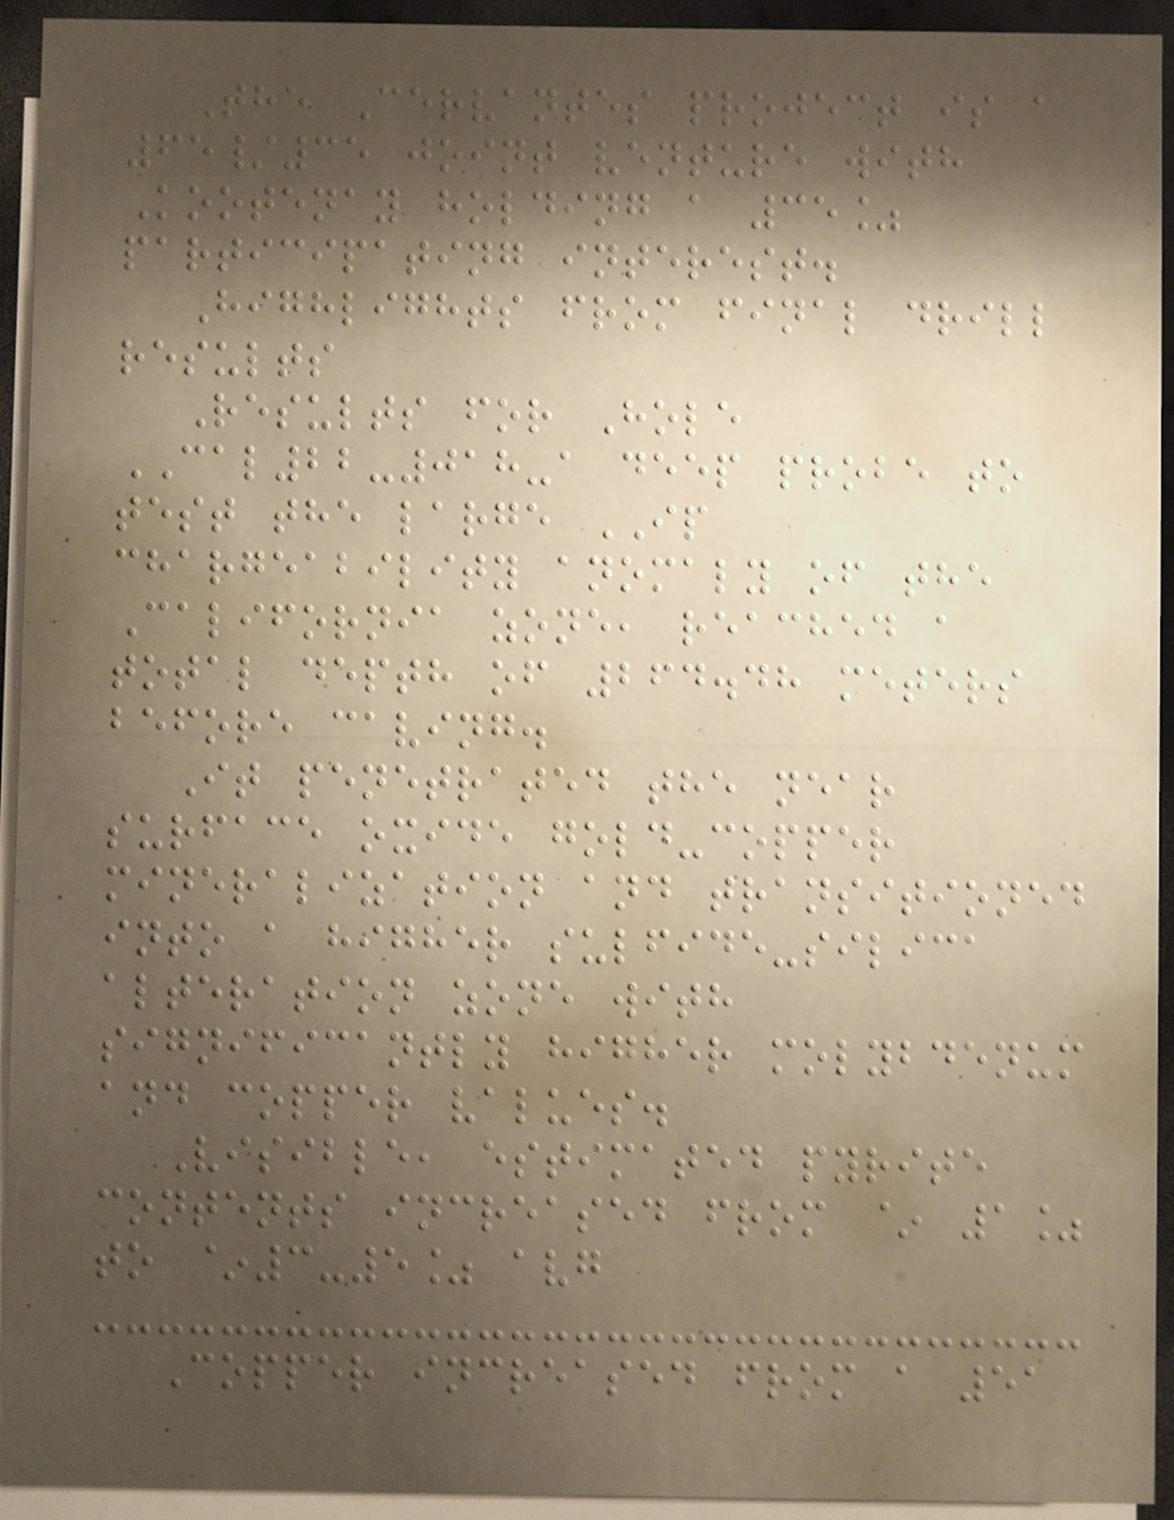The Cervantes project is a
65/35 joint venture with
Kootenay holding a 35%
participating interest.
Highlights from final drill
results
Results for Hole
CAL22-018-a deep probe to
test the large IP
chargeability anomaly of the
California zone, reached a
total depth of 264.48 meters
before caving.
It penetrated the near
surface oxide gold-copper
mineralization and transitioned
into a higher sulfide-silica
alteration zone with
significantly higher molybdenum
and copper values.
Visible, estimated pyrite
contents increased from ~ 1%
to ~3-5% avg
Copper increased from a 51
